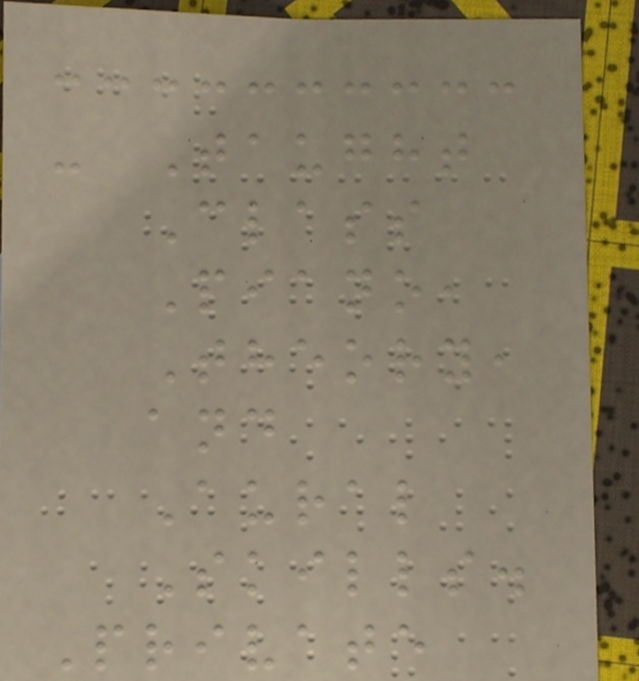- Taught
Class
Piano,
Theory,
and
Aural
Skills.
Private
